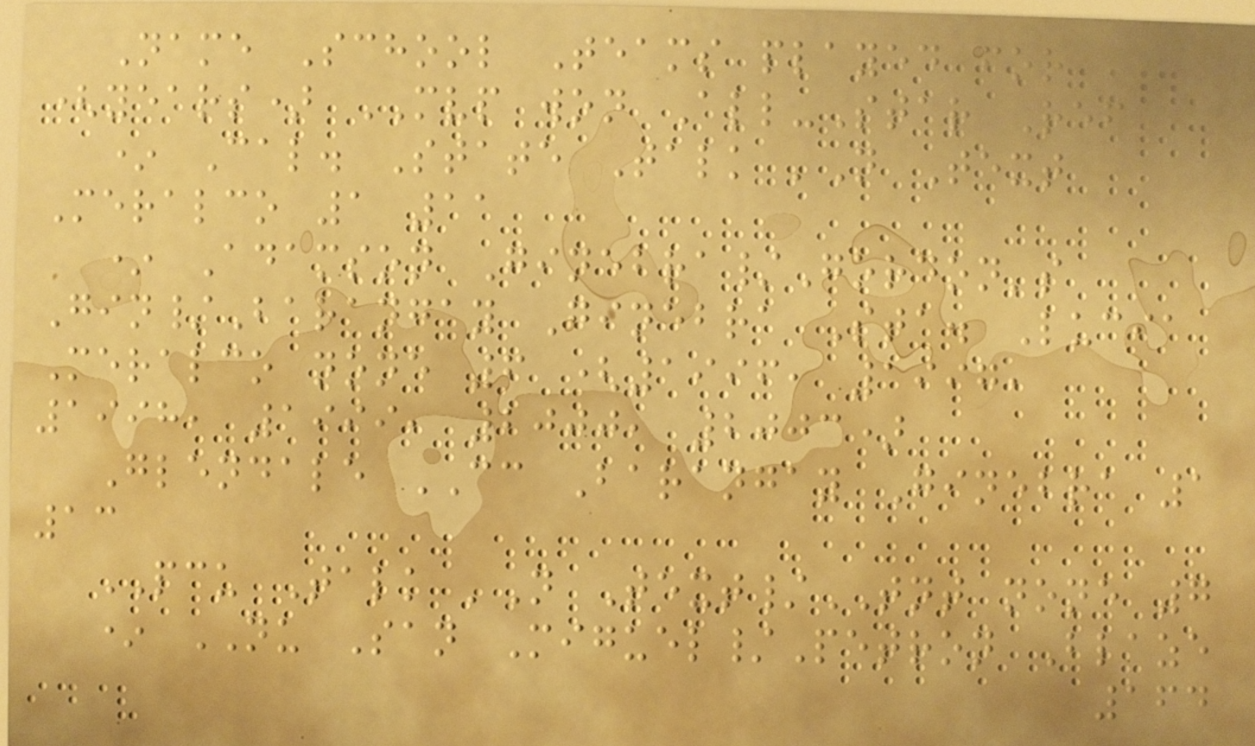Name School Teams played for
(years) MVP won All-Star Ref
* Cal. State Talk 'N Text
Meralco 1 11
* Adamson Ginebra/Gordon's
Gin/Barangay Ginebra Sta. Lucia
Meralco none 6 (1996, 1997,
1998, 1999, 2000, 2003)
Glendale CC Barangay Ginebra 1
13
PCU Talk 'N Text/TNT none 7
* NU San Miguel/Petron Blaze
164
